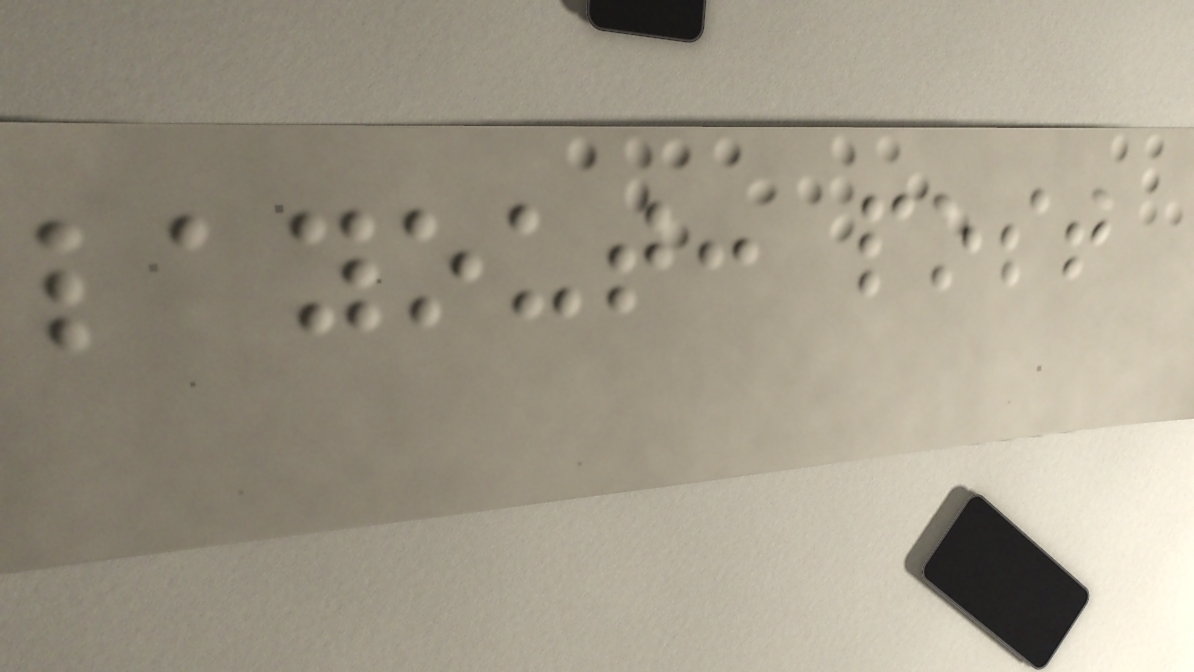layout: post
